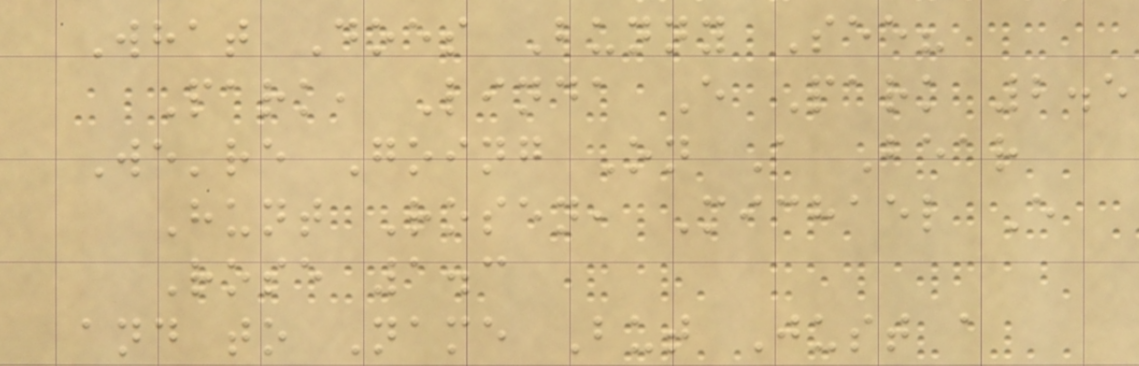What Does Bunny See?
Park, Linda E Park 2.5
We're Going On A Bear
Hunt Rosen, Michael E
Rose 1.3
and to Name But Just a
